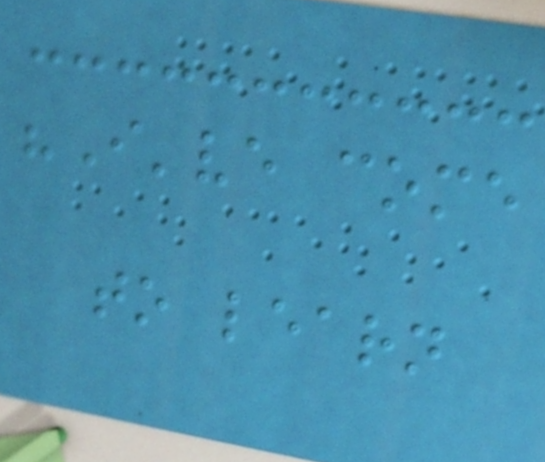"I've come
to learn
